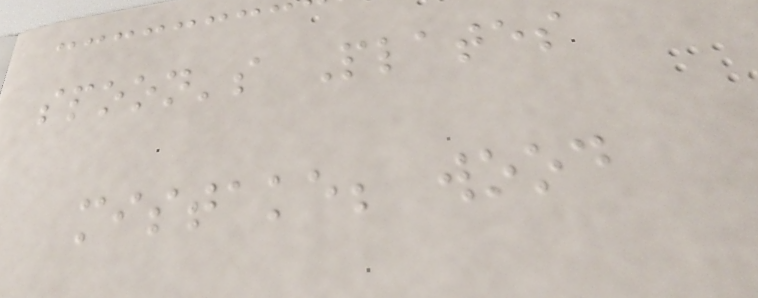spoon's Plates
mistake; wood
